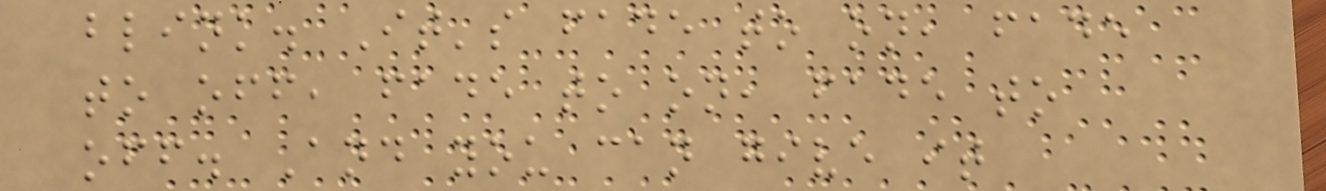blink. It's fade to on, fade
to off, fade to on, fade to
off. And you can give it
